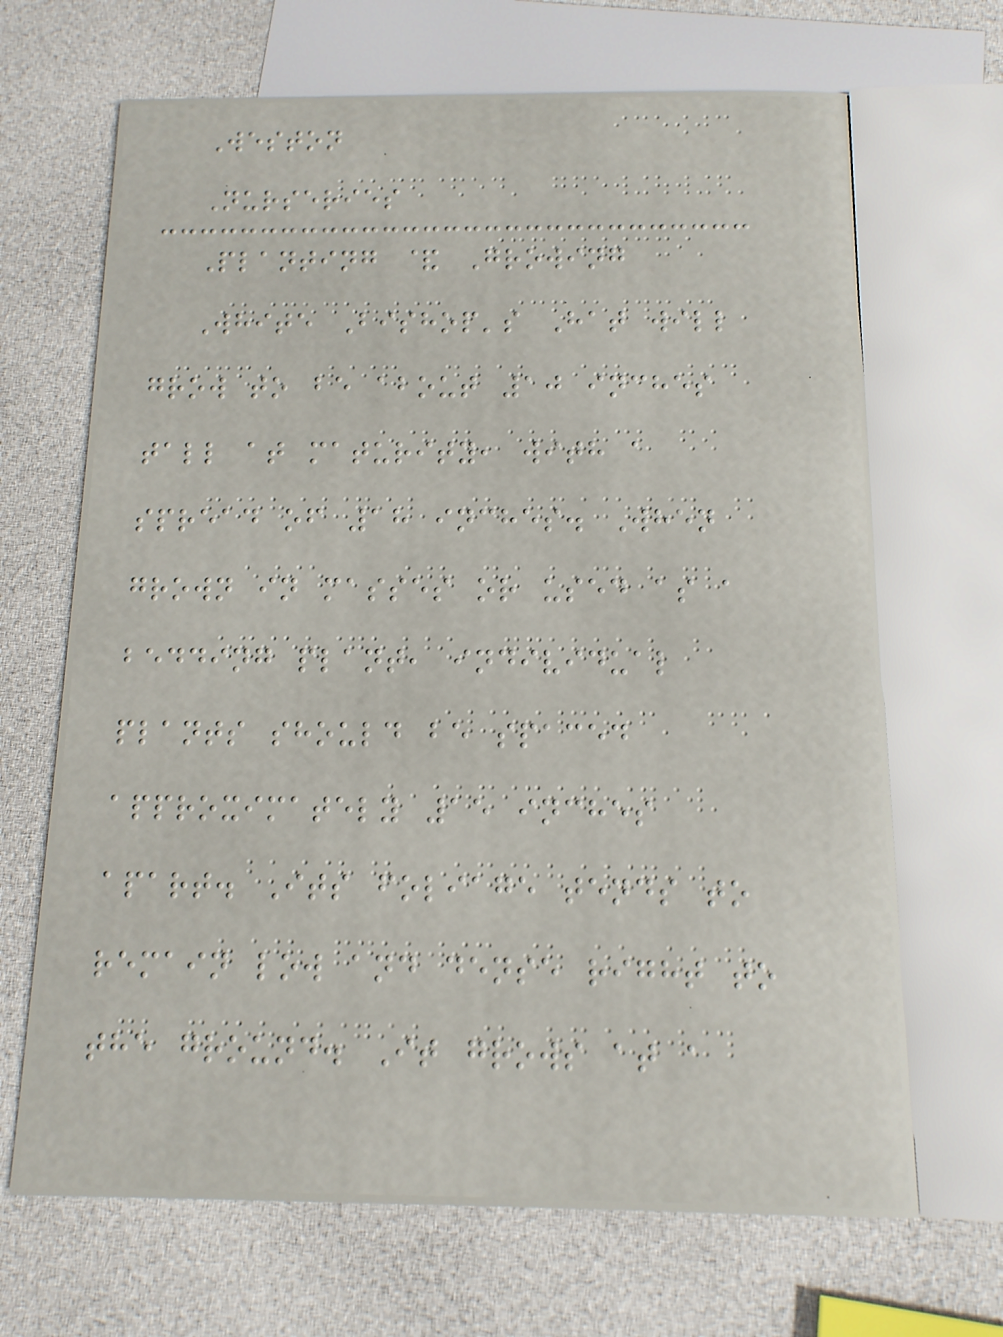Weston
Nurseries
Planting & Growing
White Bishop's Hat will
grow to be about 10 inches
tall at maturity, with a
spread of 18 inches. When
grown in masses or used as a
bedding plant, individual
plants should be spaced
approximately 15 inches
apart. Its foliage tends to
remain low and dense right to
the ground. It grows at a
